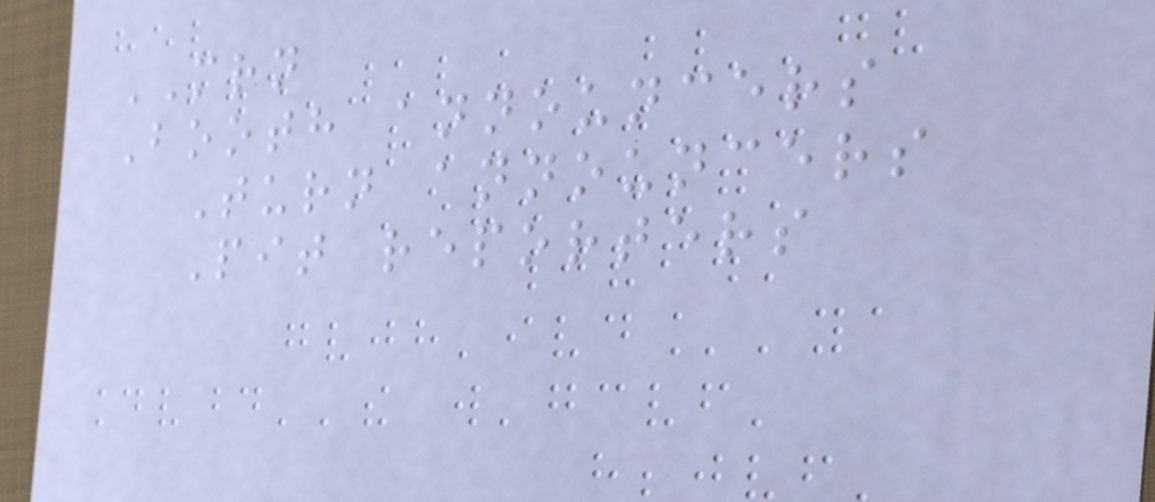MRN
Booth announcers
Turn announcers
Pit reporters
